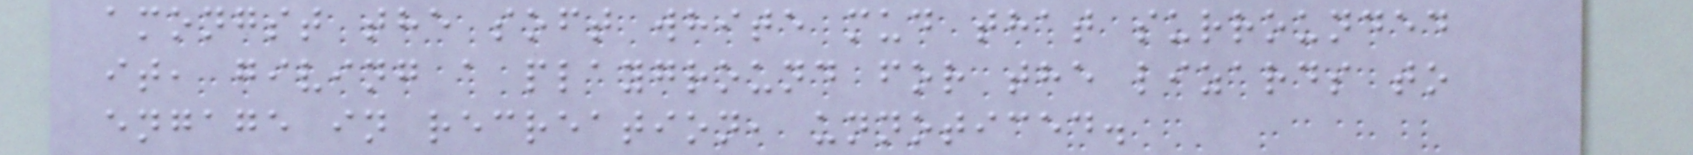amongst the soft white mud that surrounded
it, giving a playground for the lizards to
engage in recreation, unnoticed.
